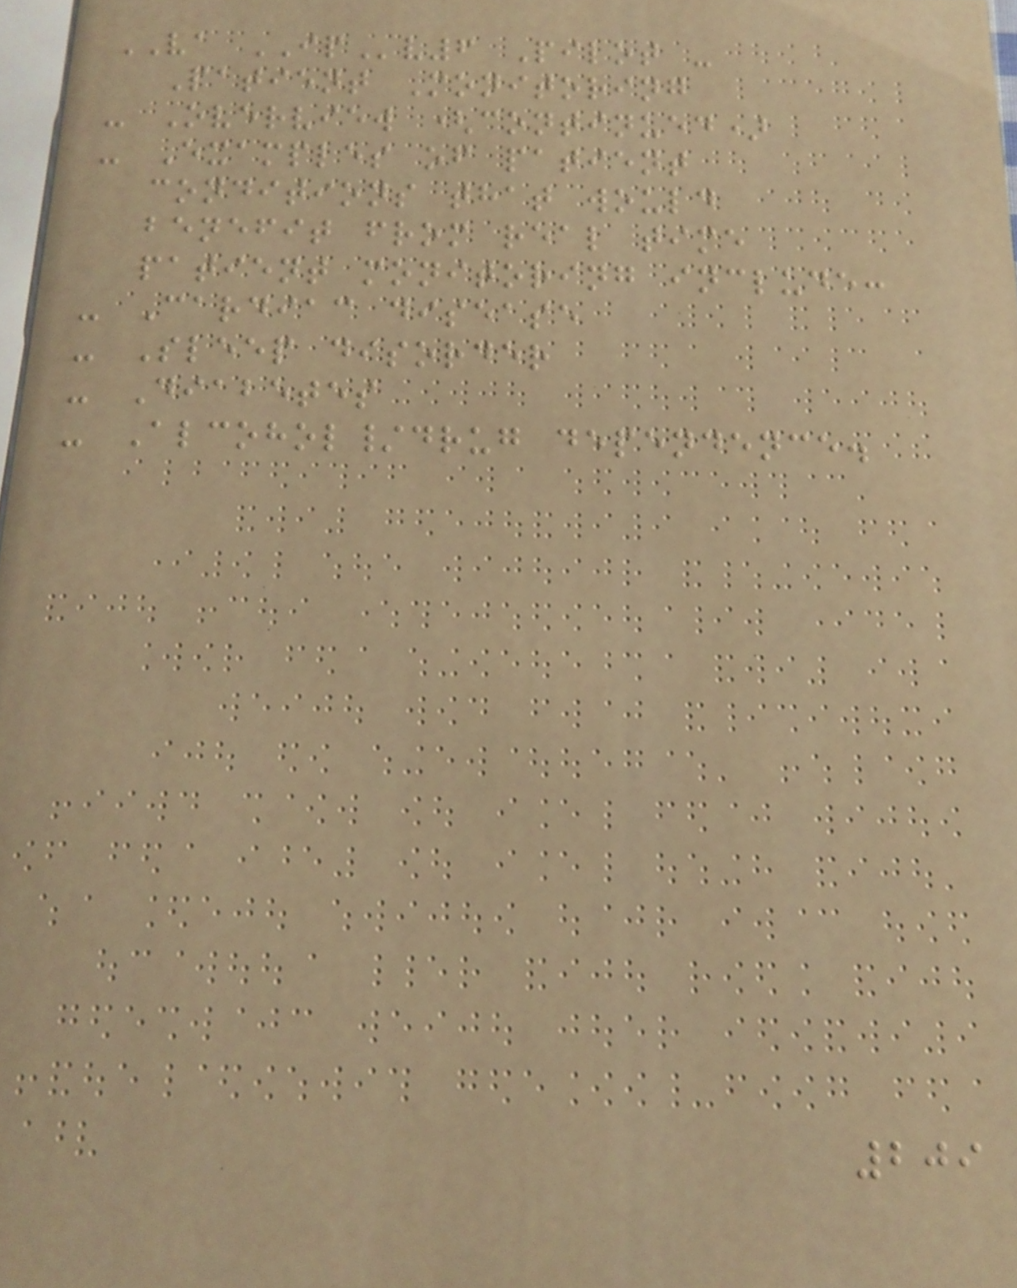VA IPv6 Pilot -
Patient Monitoring
- Overview (continued)
- Examples of patient
conditions that would
benefit from real time
patient monitoring include:
- Cardiac disease
- Sleep disorder
- Diabetes
- Alcohol/drug dependence.
209
